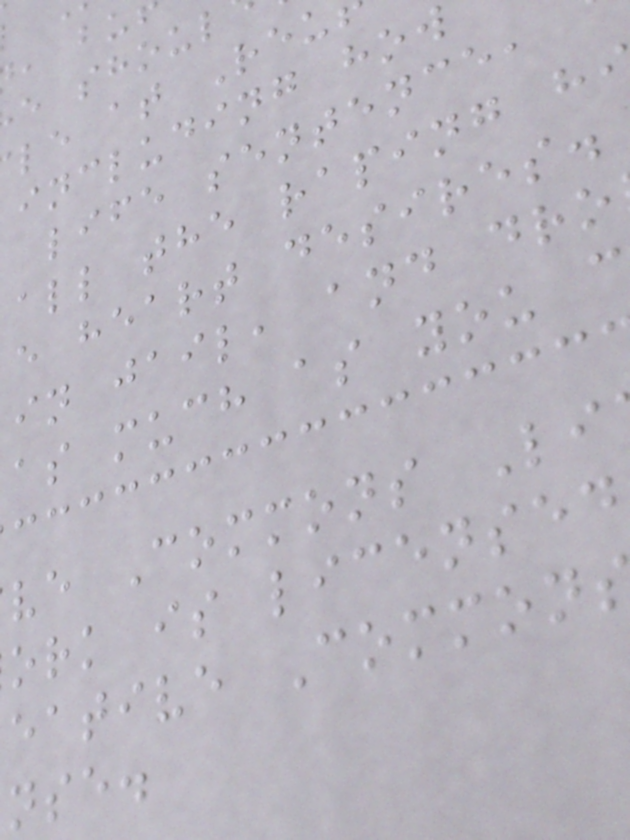e shoul
le at Reu
including how
life sentence,
all the raping h
e heart desires.
in jail, and dro
as much as you c
ve Commons Li
ork is licensed
eative Common
nse.
